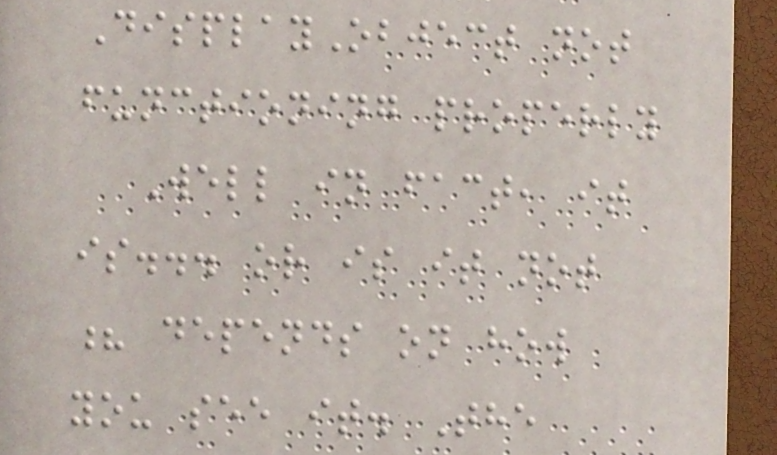DisplayObject not
functioning properly
Well in fact, it
is... or is it not
? depends on how
you see it. The
